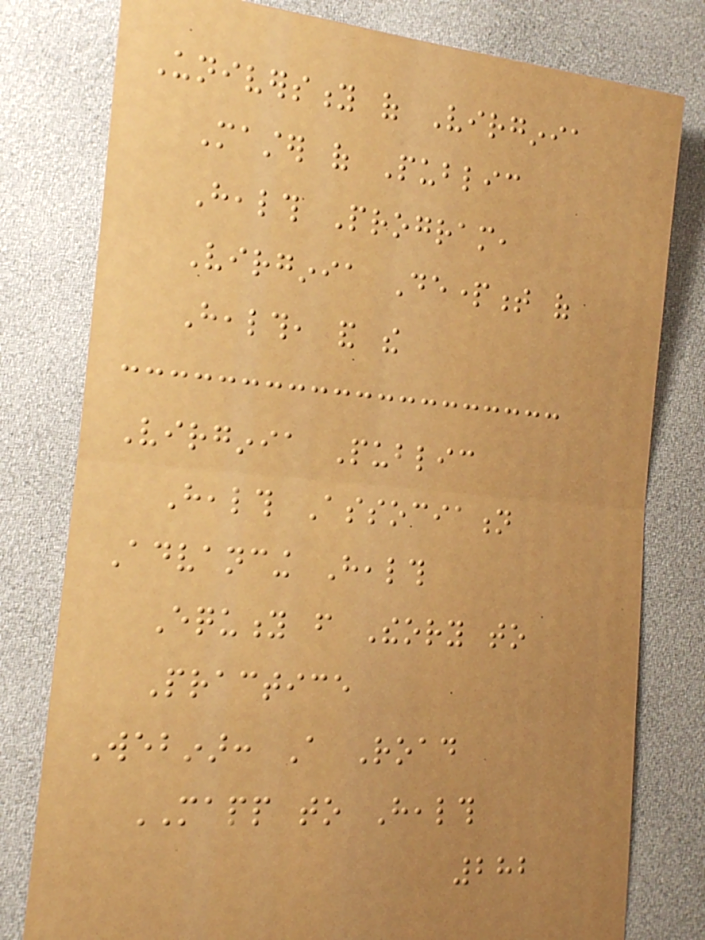University of Virginia
Master of Public
Health Program,
Virginia Department of
Health, and the
Virginia Public
Health Association
Advancing Health
Equity from Theory to
Practice
Webinar: A Road
MAPP to Health
282
